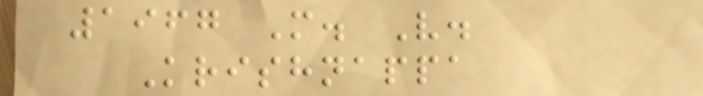1967 M. V.
Krishnappa
